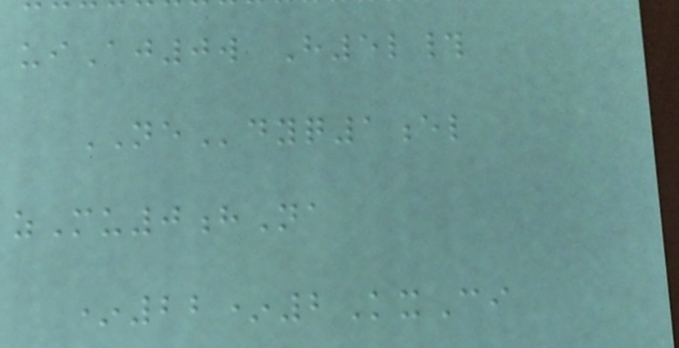uiAj0w H5l#
NEdyq1el
zMu0hNa
*22*2KxCi
